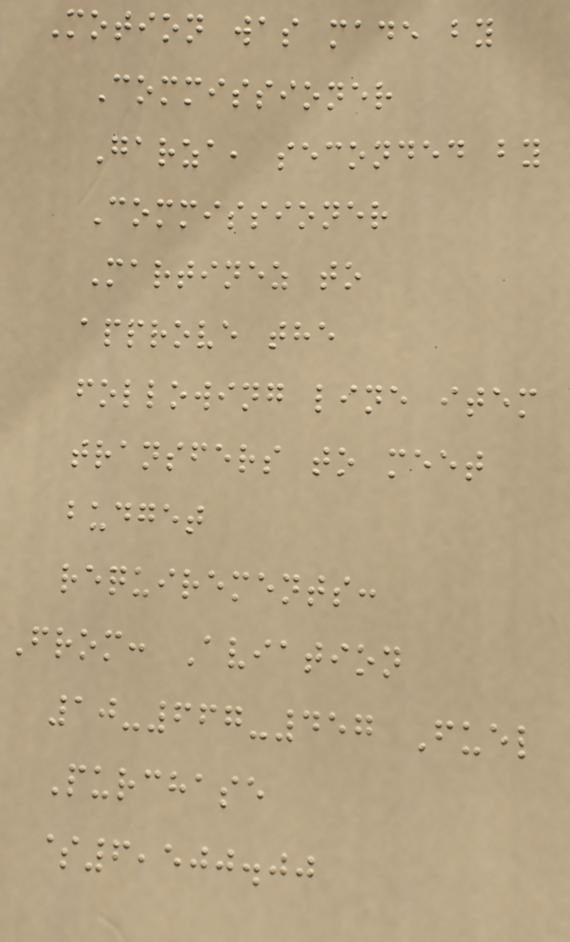Motion was made by
Commissioner
Garza, seconded by
Commissioner
Martinez to
approve the
following line item
transfers to meet
budget
requirements:
From: Aviation
10-667-457 Fuel
Purchase
$6,500.00
